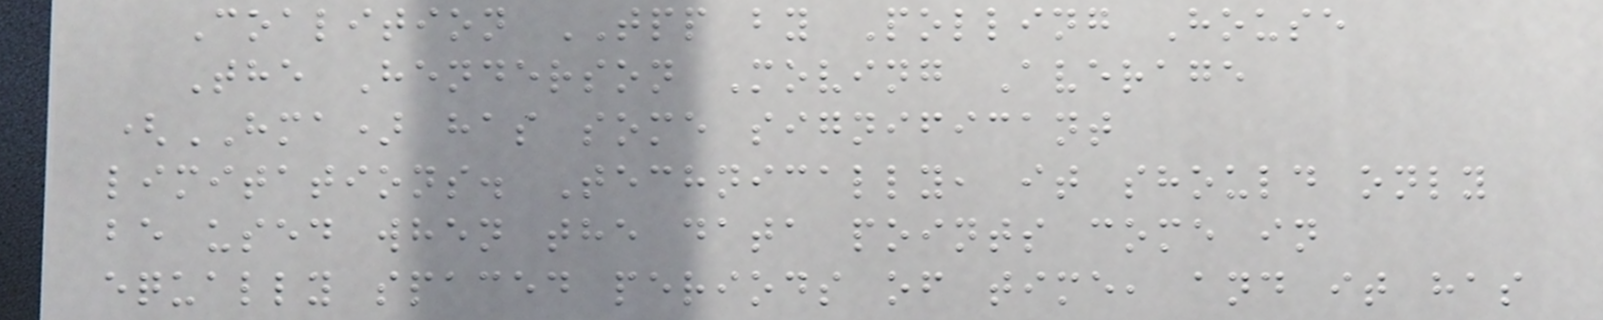Coalition TPP by Polling House
The Henderson Moving Average
(HMA) has some significant
limitations. Technically, it should only
be used when the data points come in
equally spaced periods of time, and it has
